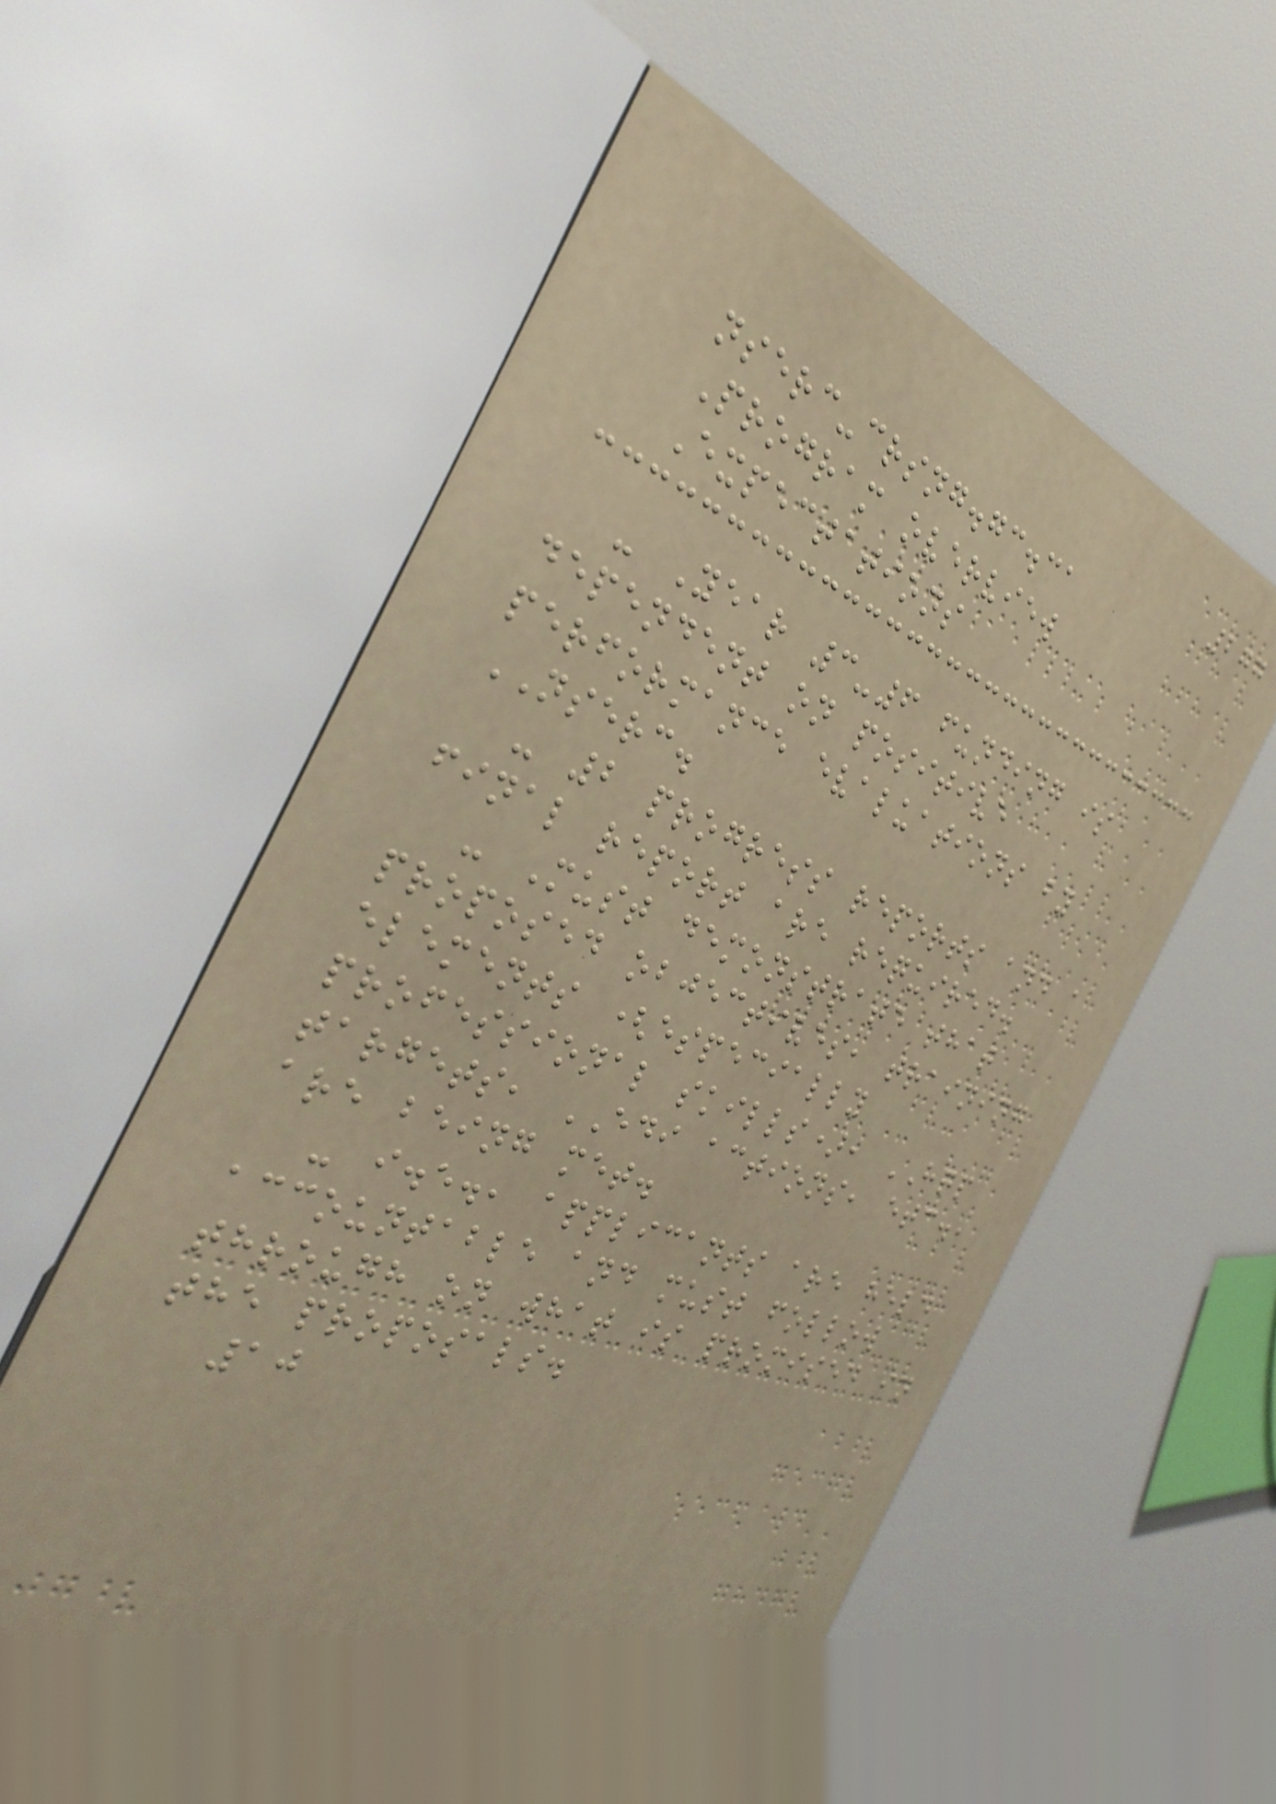277
nserc-crsng.gc.ca
Program overview
Expectations
- Year 3-6 funding is
dependent on positive
performance evaluations by
NSERC.
- 2 progress reports and a
final report are required.
- Must demonstrate that
proposed objectives, training
elements (especially
professional skills), HQP
targets, EDI actions, etc.,
are being met.
- i.e., applicants are held
accountable and must follow
through on what is promised in
the proposals.
10
